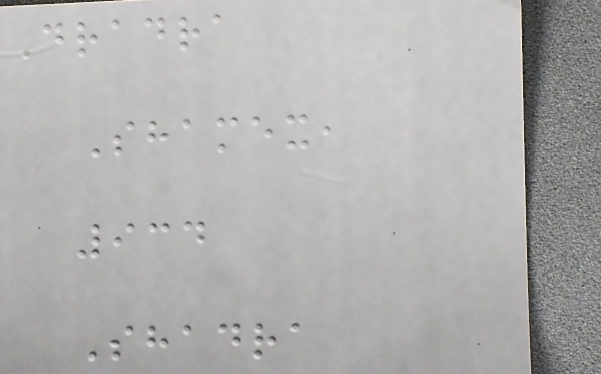Dradra
Shamex,
934
Shadra
